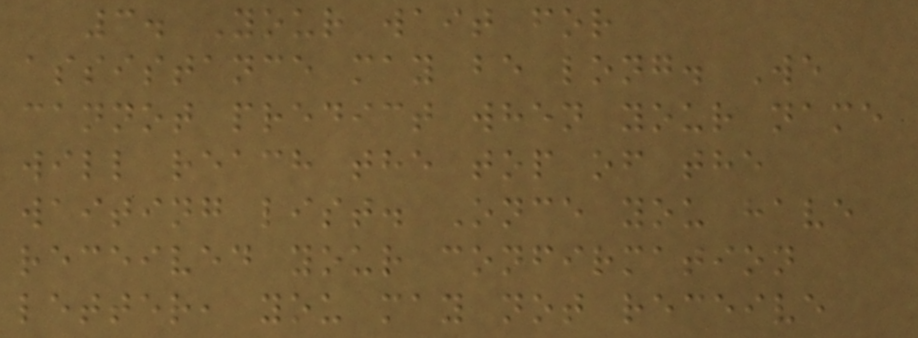3. Your wait for
assistance may be long. We
cannot predict when your name
will reach the top of the
waiting list. Once you have
received your confirmation
letter, you may not receive
